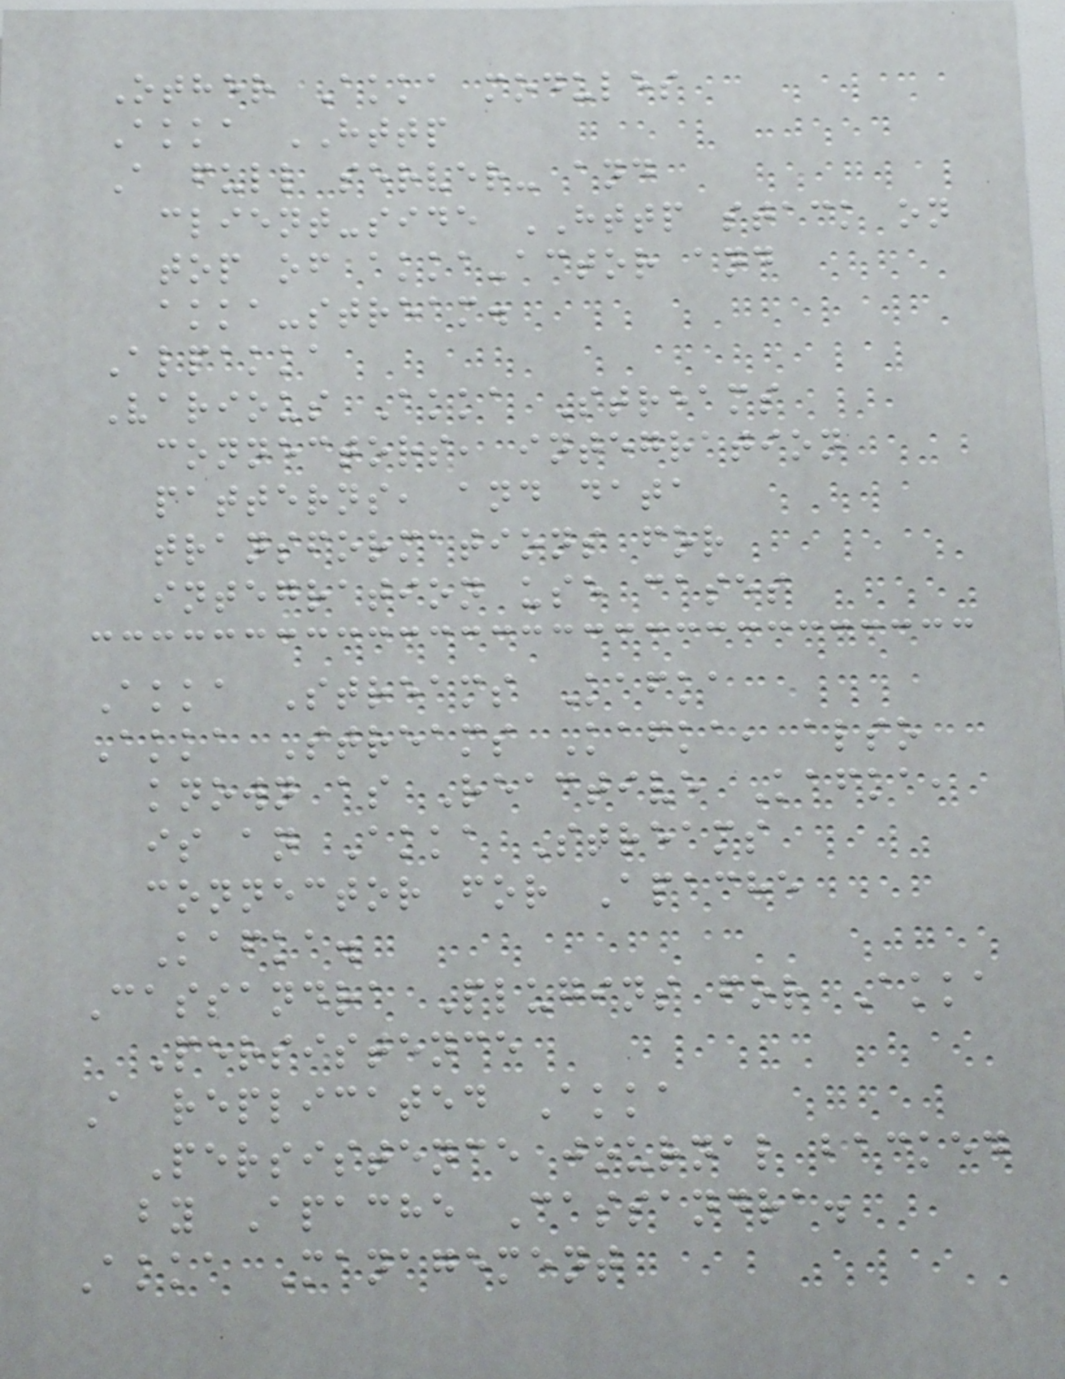Other Akka modules
Akka HTTP
A full server- and
client-side HTTP stack on
top of akka-actor and
akka-stream.
Alpakka
Various Akka Streams
connectors, integration
patterns, and data
transformations for
integration use cases
Akka Streams Kafka
Akka Streams Kafka, also
known as Reactive Kafka,
is an Akka Streams
connector for Apache
Kafka.
Cassandra Plugins for Akka
Persistence
A replicated Akka
Persistence journal backed
by Apache Cassandra.
Akka Management
